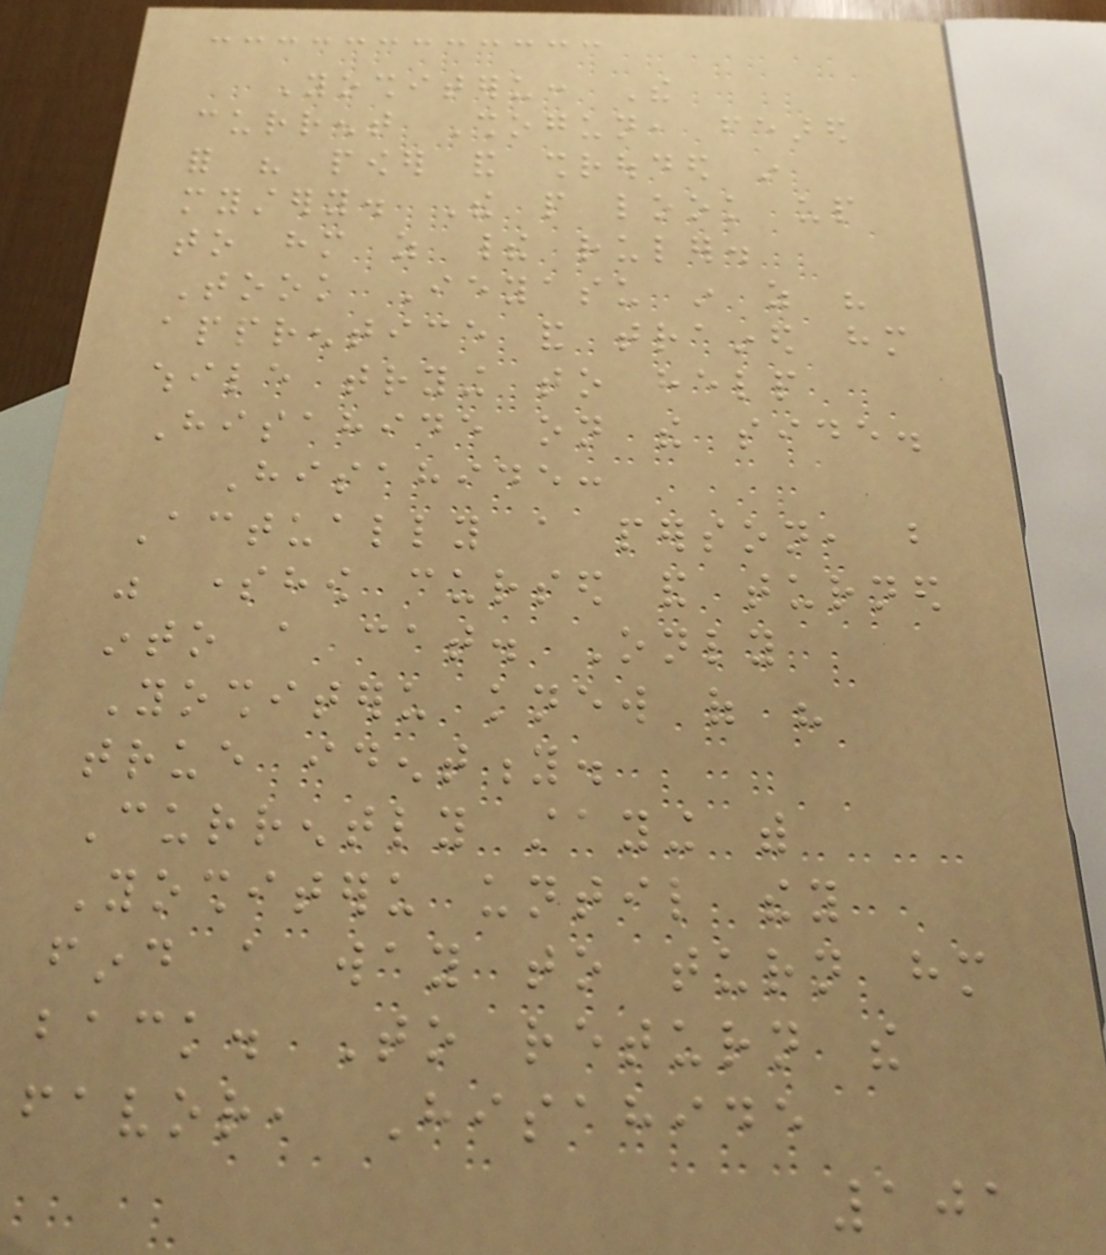Yoshiteru: The
current Shogun, feared
for his power and shrouded in
mystery. The people look up
to him as their ruler.
Took Ieyasu in as his
apprentice and trained him
while trying to help
Hisahide on the side.
Hisahide:
Actually a person, but
was somehow cursed and turned
into a cat. Only
Yoshiteru knew of his
true identity.
Currently staying with
Yoshiteru until they
find a way to turn him
back. To return the
favor, Hisahide
101
